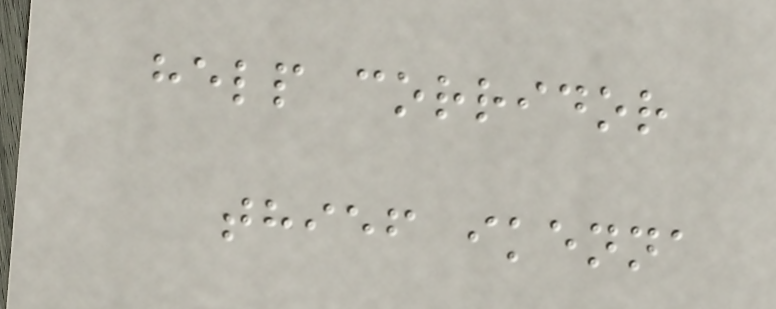help corridor
thief ikenna
